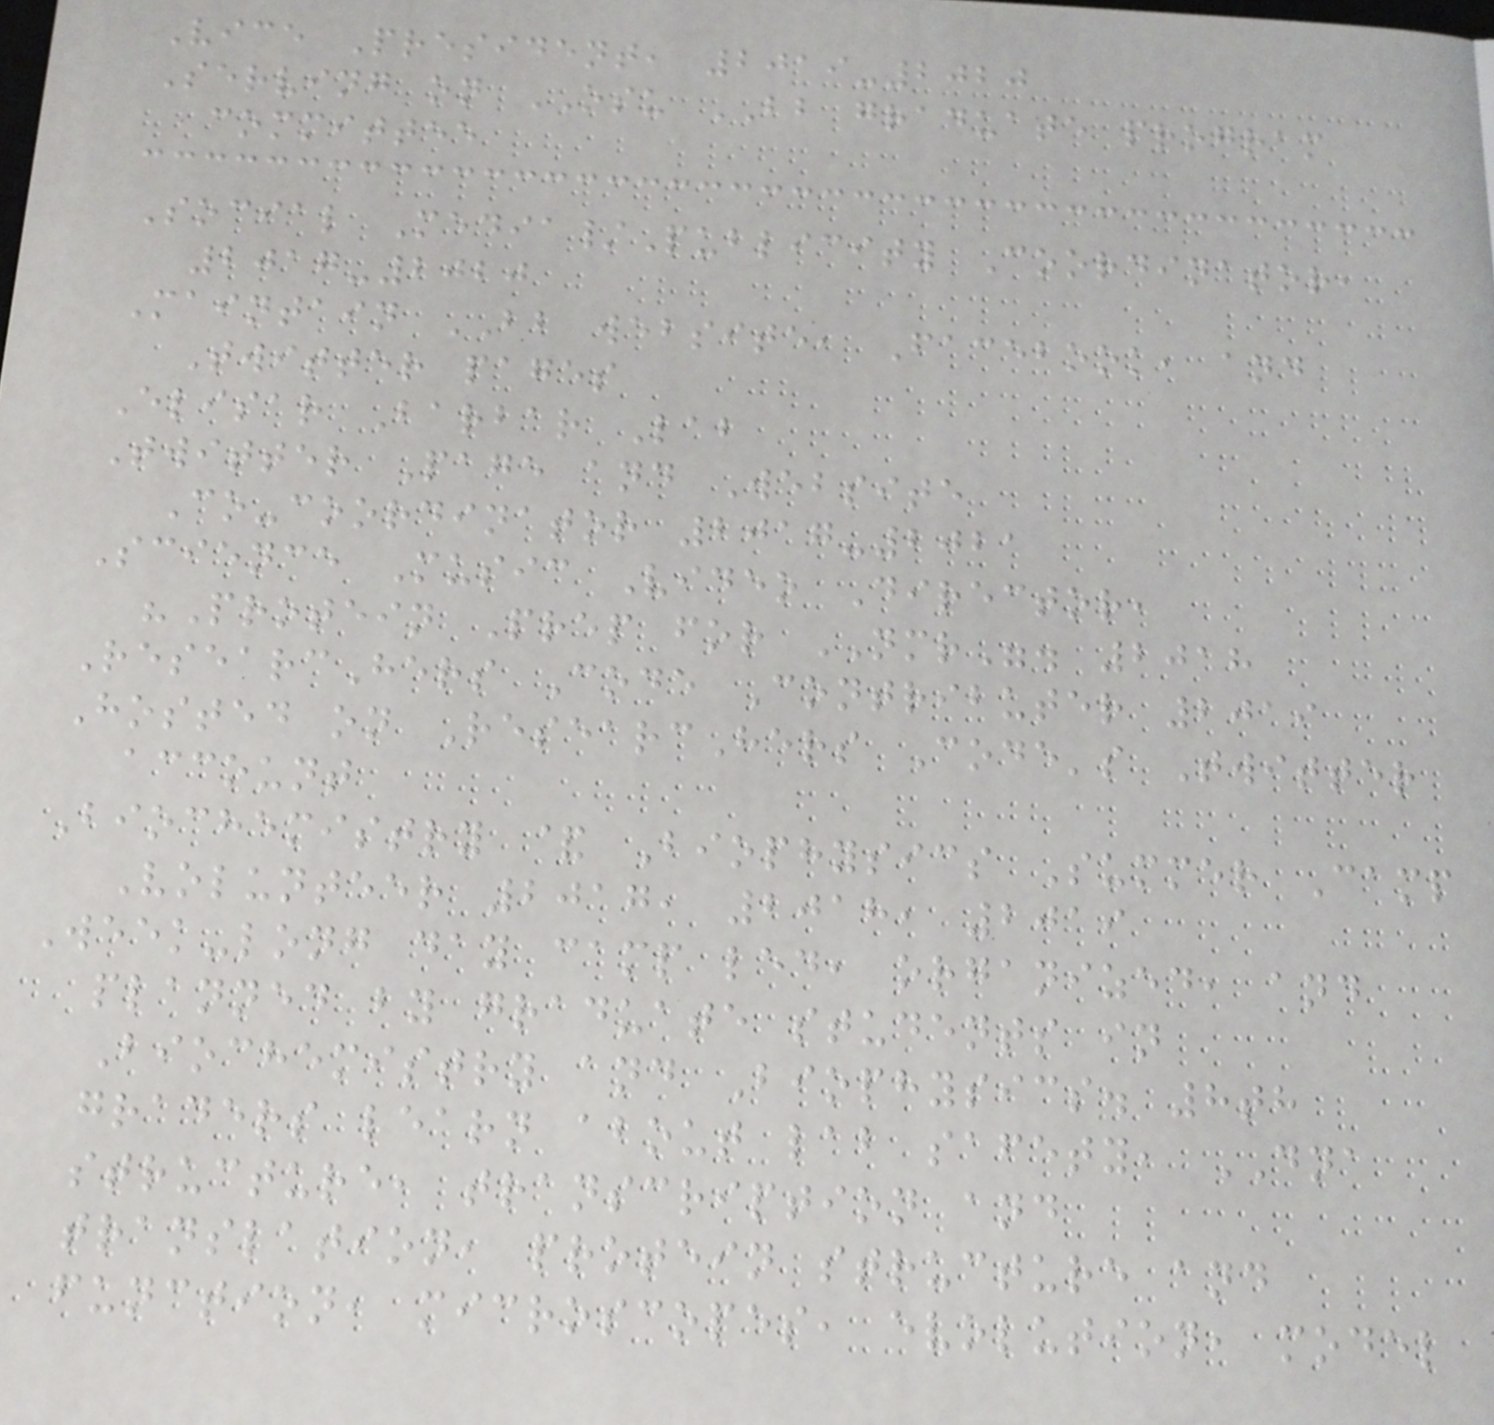Vice President, 2019-2020
Serving on OSU BB graduate program
committee
Social Media/Publicity Coordinator,
2017-2020
Maintain BB website, Facebook, and
Twitter pages
Elisar Barbar Lab
Twitter Page and Website
Co-coordinator 2017-2021
Science Music Video Director,
"Protein Prep for NMR". 2018
ResearcHers Code Contributer 2019
Hosted on ResearcHers Code's Twitter
account
Biochemistry & Biophysics Summer Camp
Volunteer 2017, 2018, 2019
Week-long day camp led, organized, and
planned by graduate students in
Biochemistry and Biophysics. 8th
graders learn about lab safety, DNA
structure, transcription and
translation, protein structure and
function, microscopes, evolution, model
